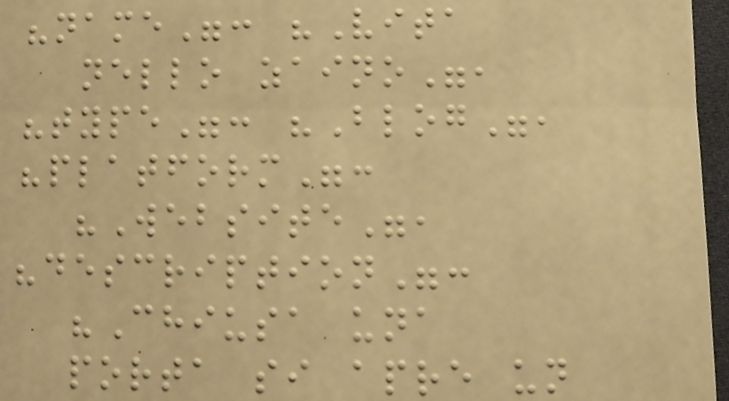"name": "Vita
nello zaino",
"type": "Blog",
"platform":
"Website",
"description":
"Chiusa una
porta si apre un
